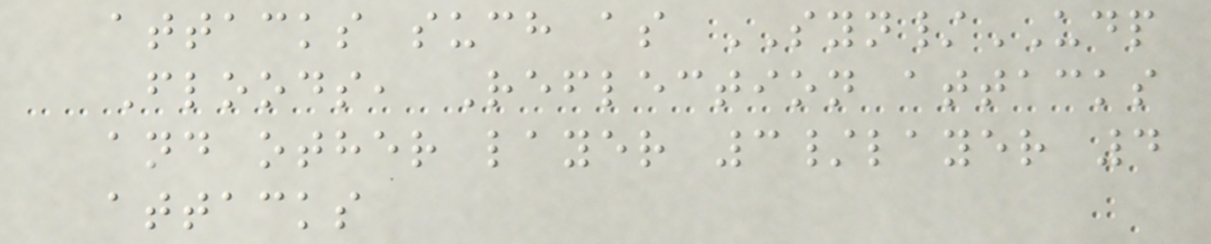attacks such as SYN/UDP
Floods, Reflection attacks
and other layer 3/layer 4
attacks
